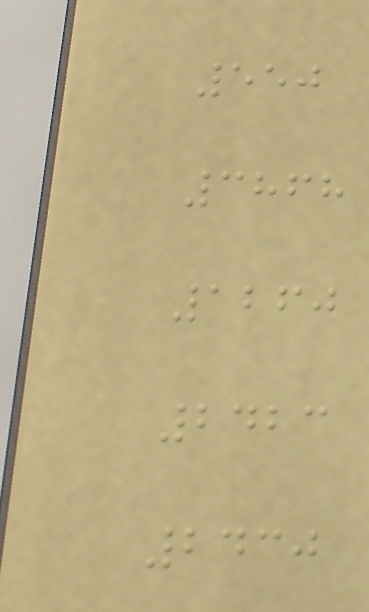550
3868
1260
2423
2430
